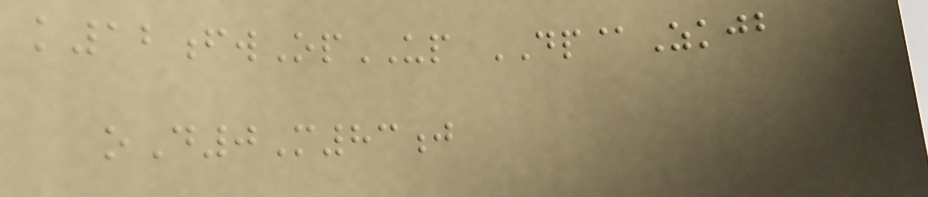k12fwOpUP DP@Zkjb
oD0M83j
